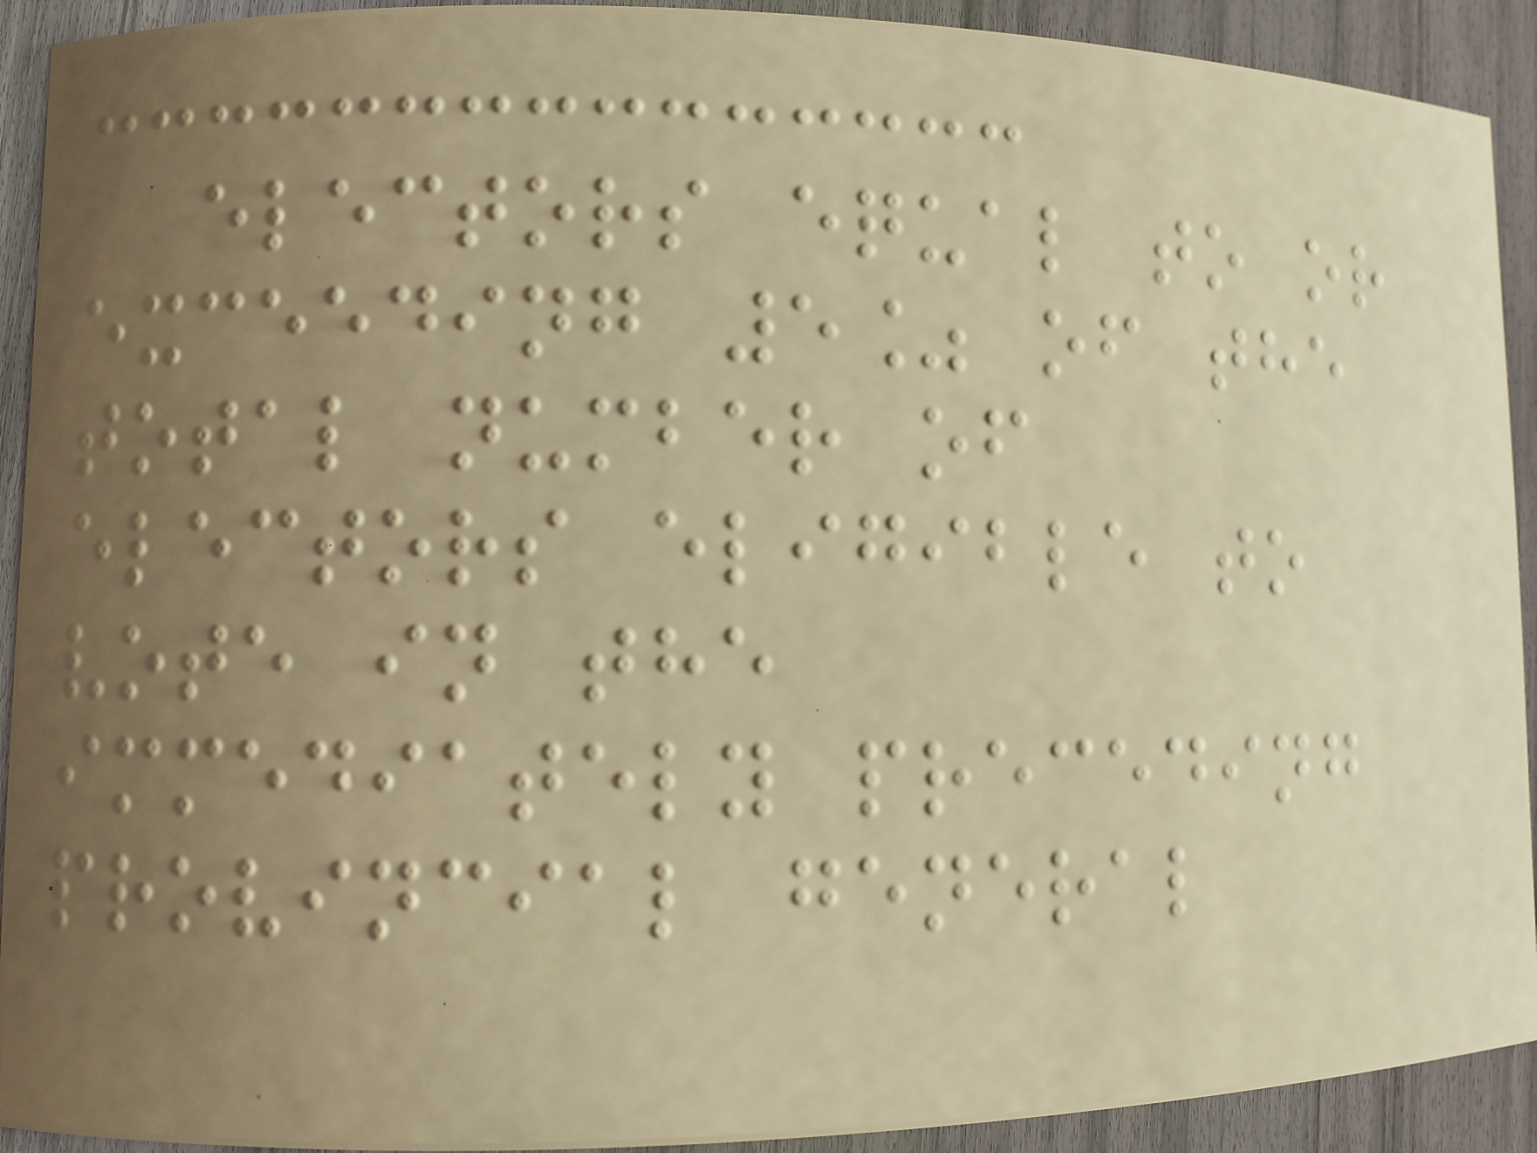electors equal to or
exceeding 5% of the
total number of
electors eligible to
vote in the
immediately preceding
provincial general
